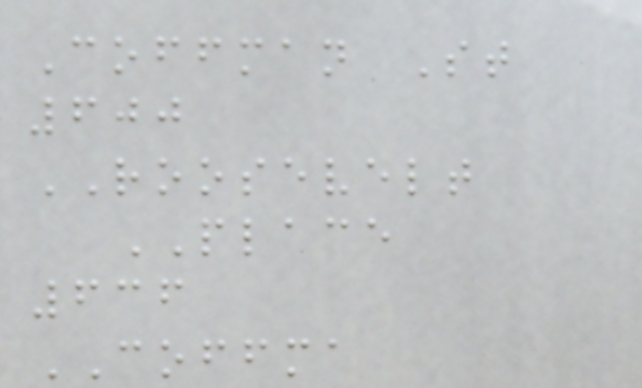Coffman St
600
ROOSEVELT
PLACE
636
COFFMA
